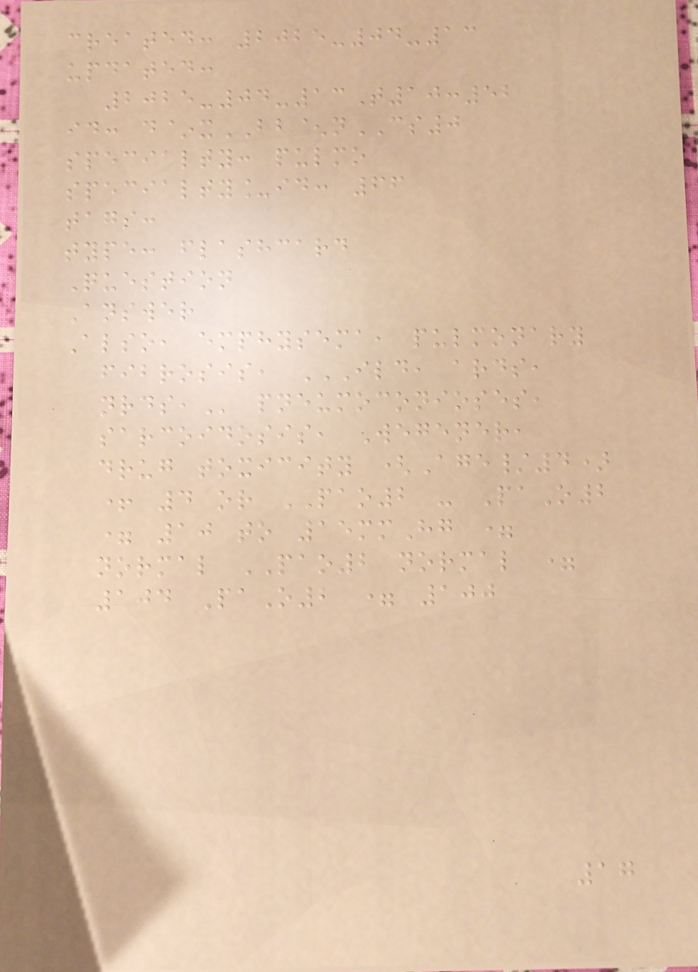created: 2025-04-13
updated:
2025-04-13T10:52
id: d~xBB^nCS0
specialty: pulmo
specialty_id: 66
tags:
type: flashcard
Question
Answer
Also, emphysema, pulmonary
fibrosis, ILD, ARDS,
NRDS, pneumoconioses,
sarcoidosis, Wegener,
drug toxicity (Age/4)
+ 4 or PAO2 - PaO2
= 10 to 15mmHg =
normal PAO2 normal =
104 PaO2 = 100
17
